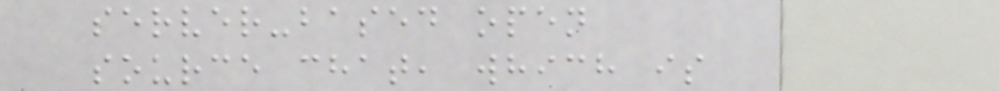server-based open
source chat, which is
